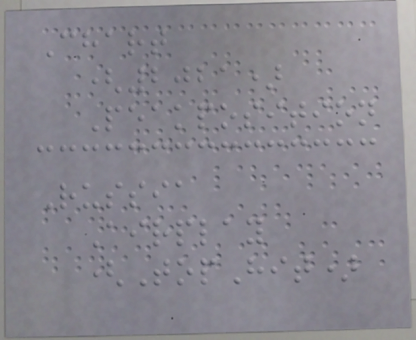Chart
(2021)
Peakposition
Russia
Airplay
(TopHit)
